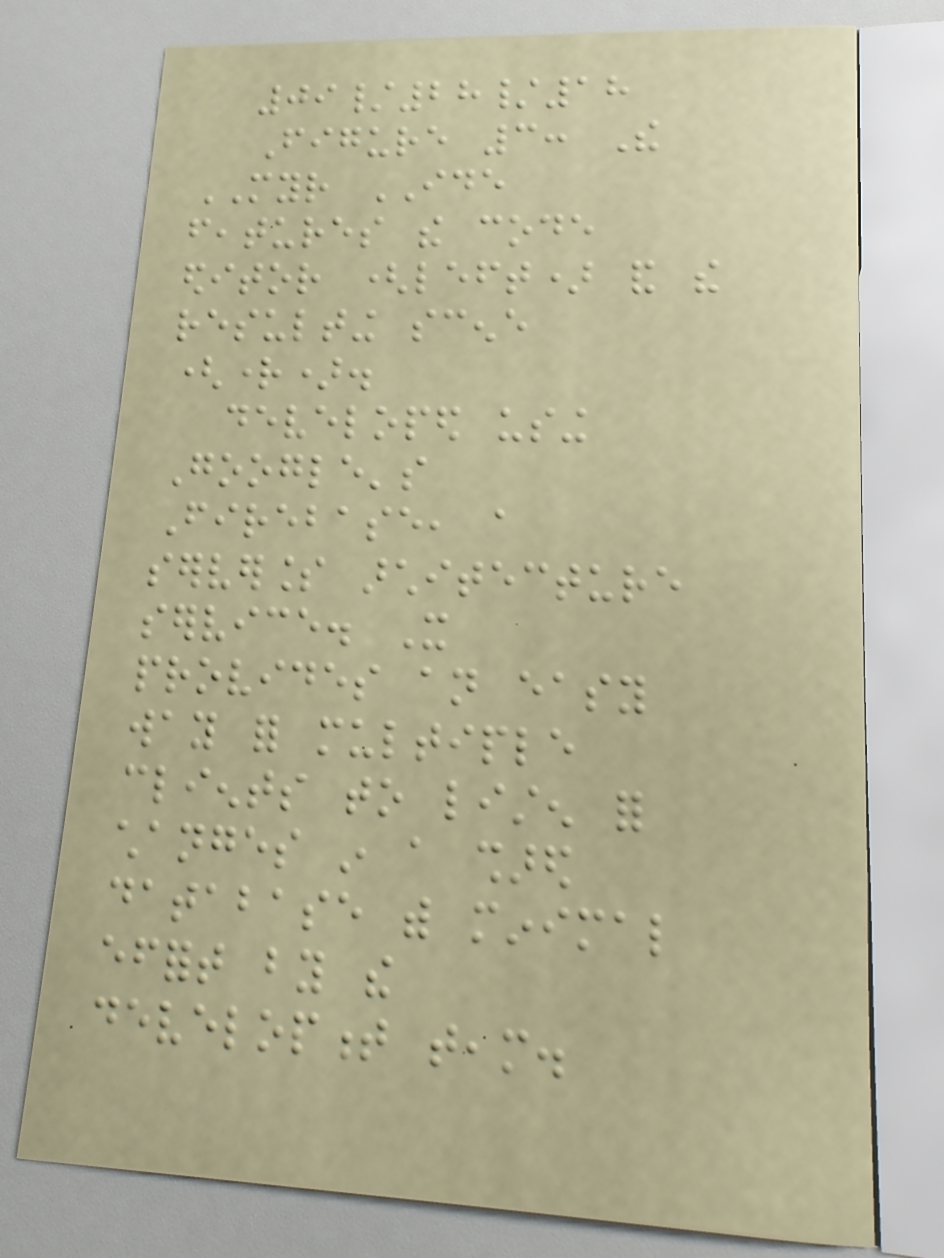09/28/18
Figure 3: The
MYR IDE
features the code
editor (left) and the
resulting scene
(right).
developed using
Google's
Firebase, a
serverless architecture
service. It
provides an easy
way for multiple
clients to listen for
changes in a shared
database with minimal
effort by the
development team.
